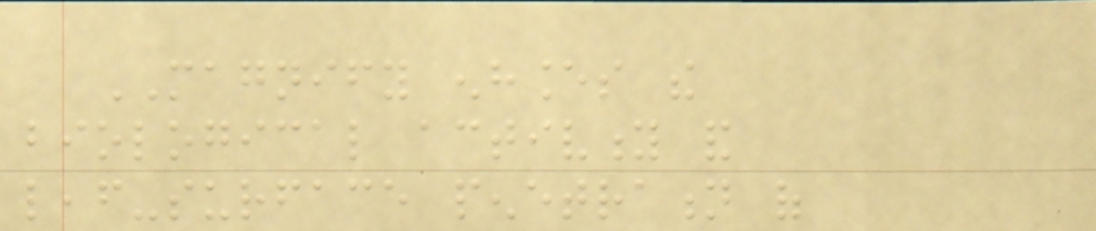MAGNIFY enhances the
biological activity and
leaf-surface penetration of
